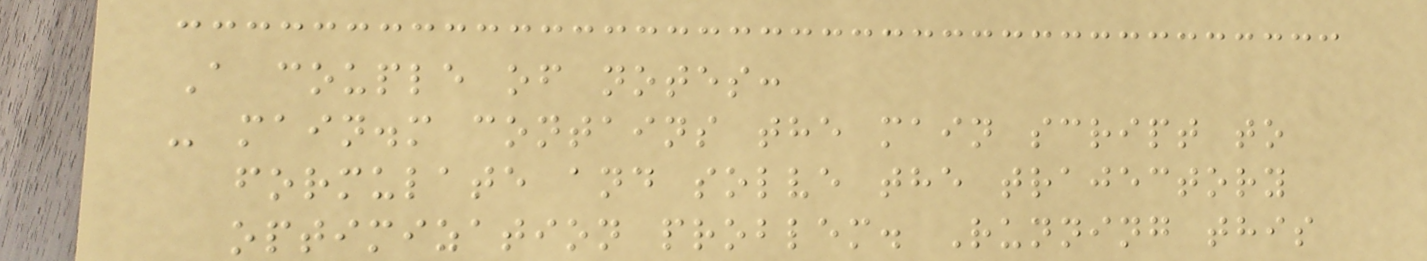A couple of notes:
- main.m contains the main script to
formulate and solve the trajectory
optimization problem. Running this
